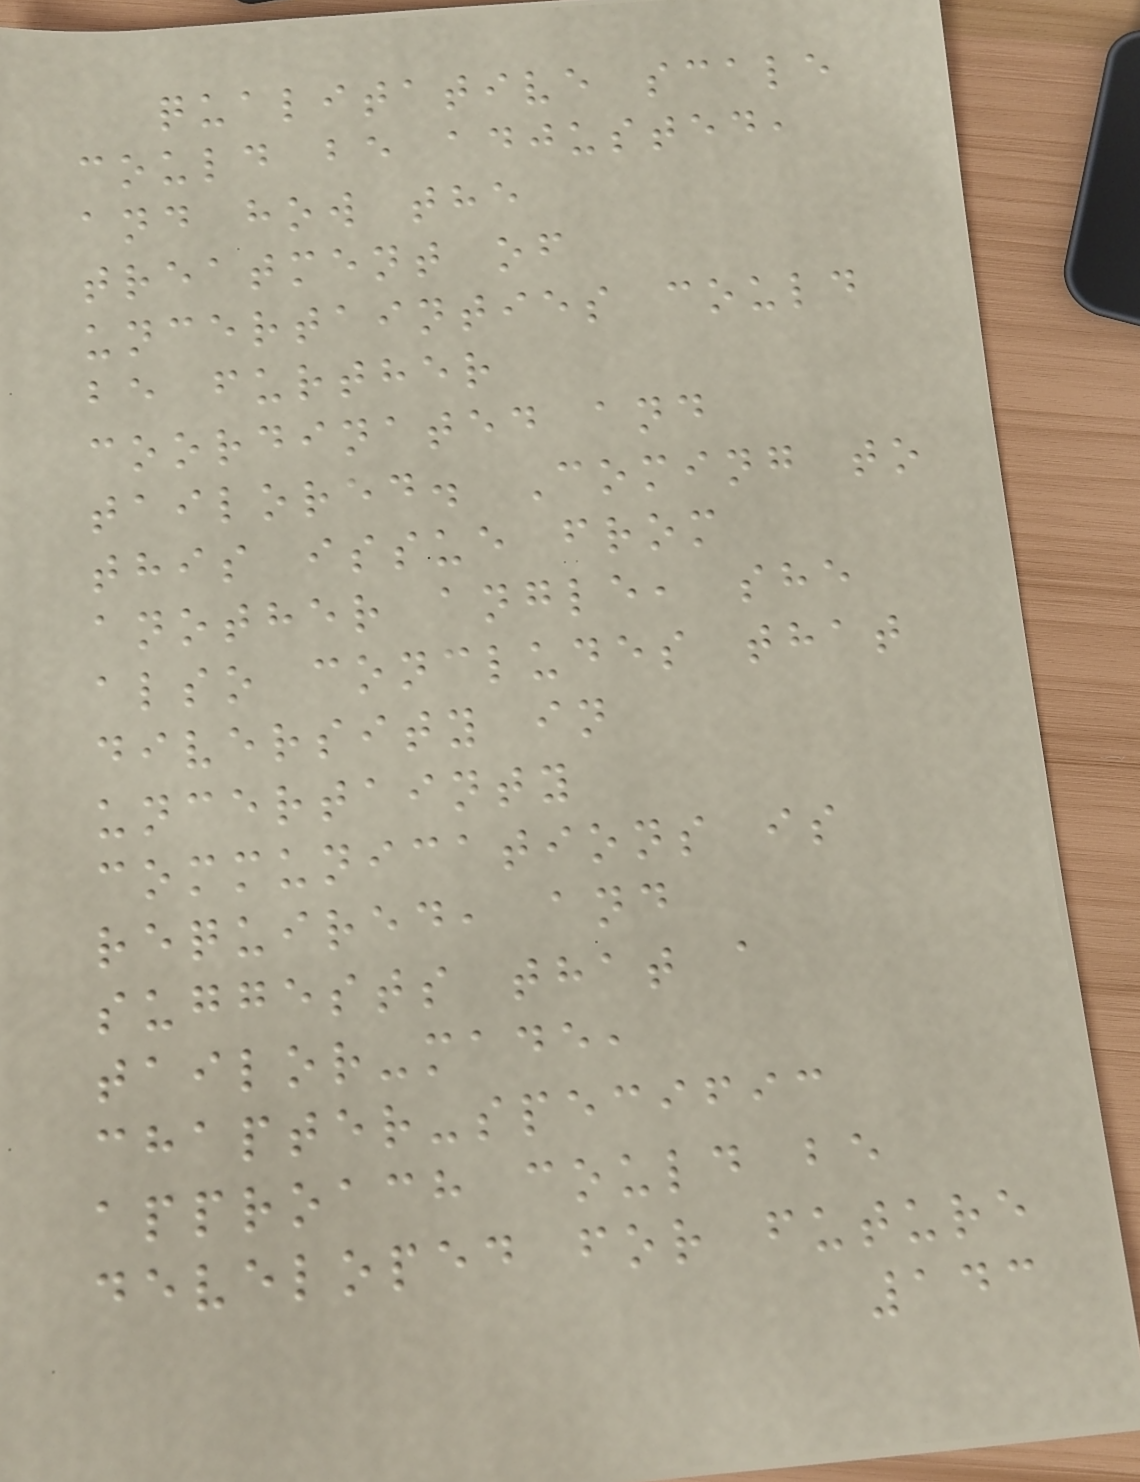qualitative scale
could be adjusted,
and how the
treatment of
uncertainties could
be further
coordinated and
tailored. Coming to
this issue from
another angle, she
also concludes that
diversity in
uncertainty
communications is
required, and
suggests that a
tailor-made,
chapter-specific
approach could be
developed for future
143
